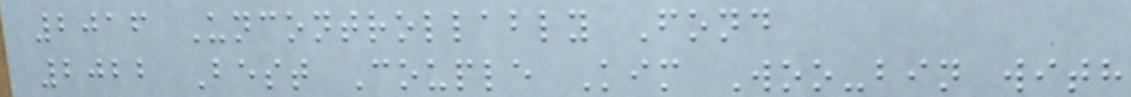2016 Uncontrollably Fond
2022 Best Couple Kim Woo-bin with
